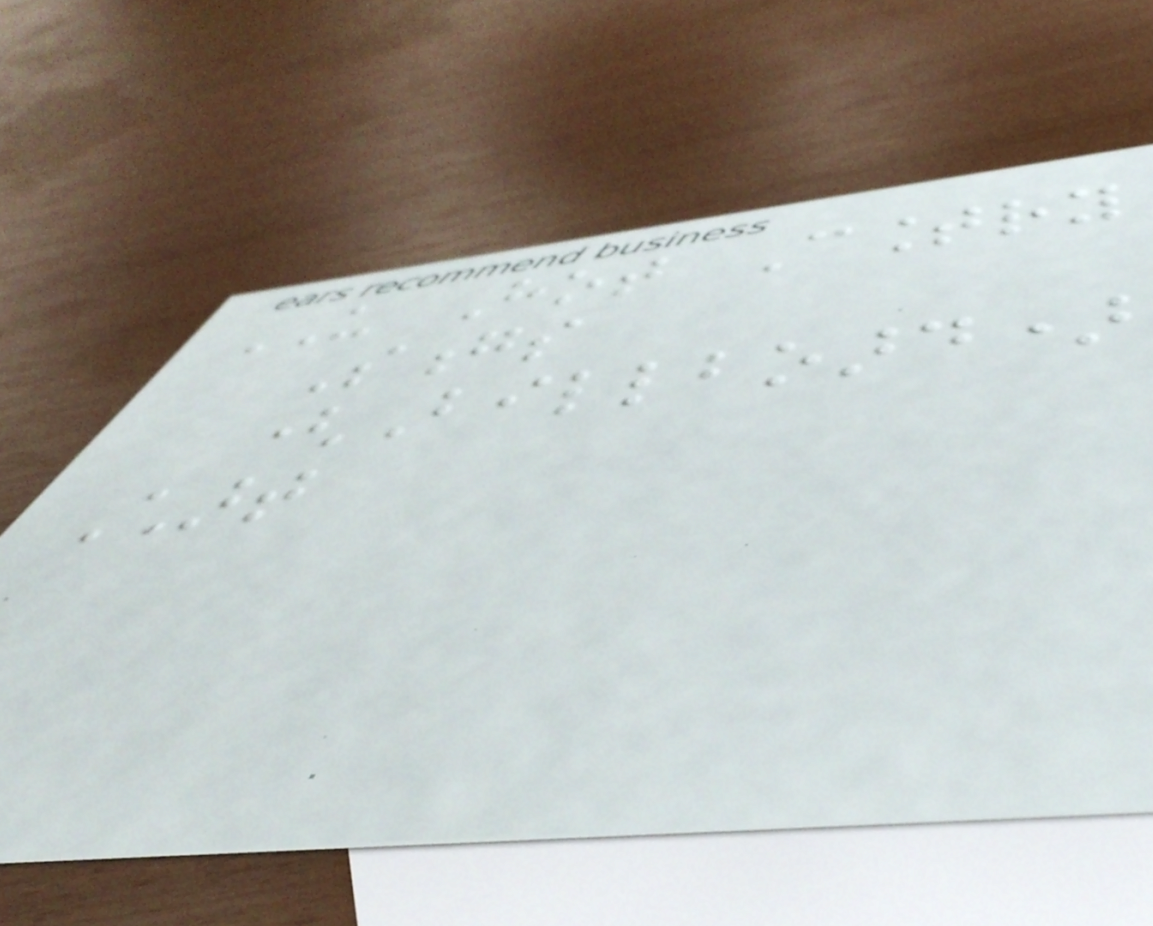US Hot Country
Songs
(Billboard)
Chart
